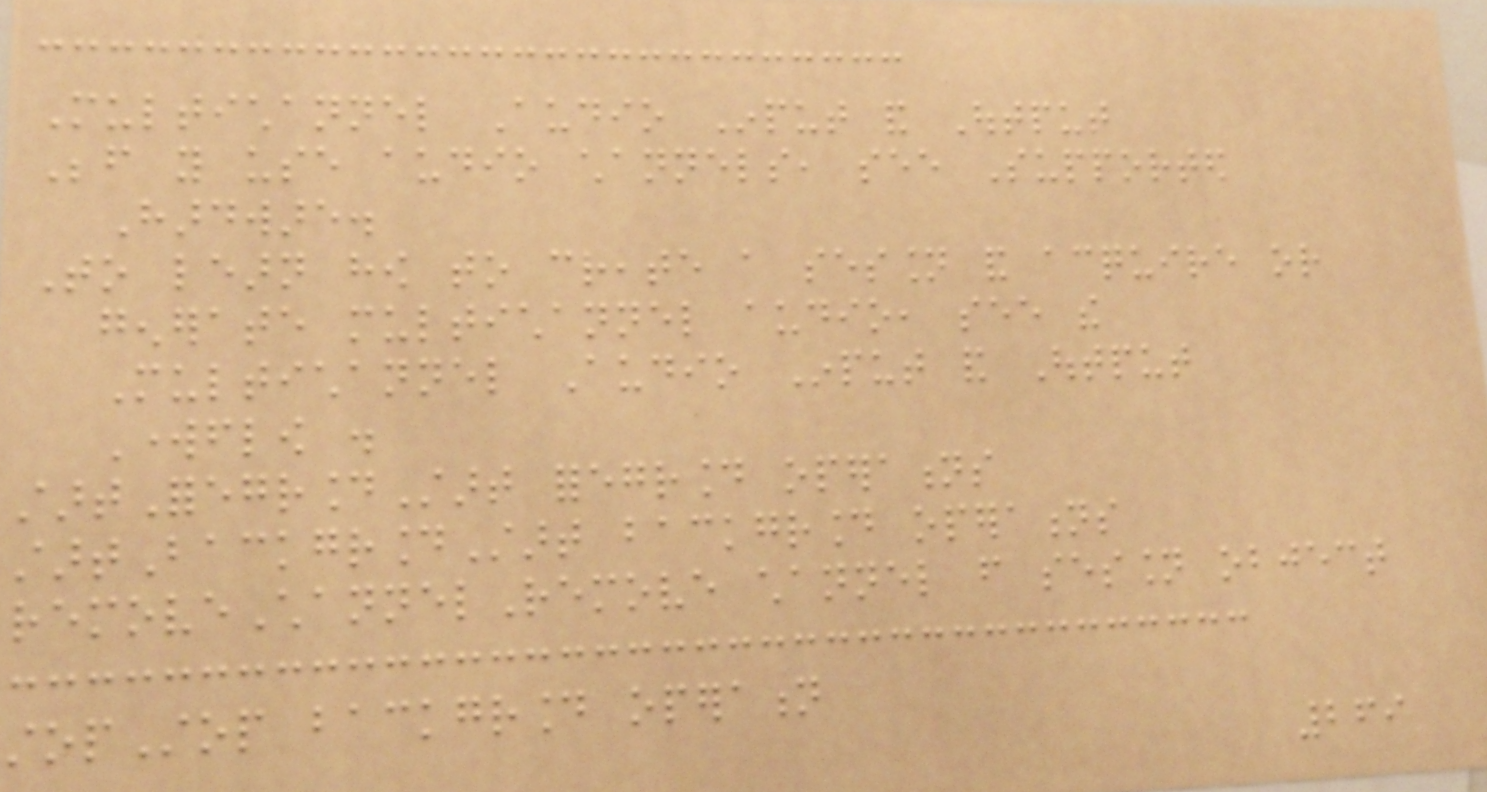Multichannel Audio Input and Output
Before you use audio channels, see Supported
Hardware.
To learn how to create a session and acquire or
generate multichannel audio, see the
Multichannel Audio Input and Output
Workflow .
startForegroundStart foreground operations
startBackgroundStart background operations
removeChannelRemove channel from session object
stopStop background operation
269
